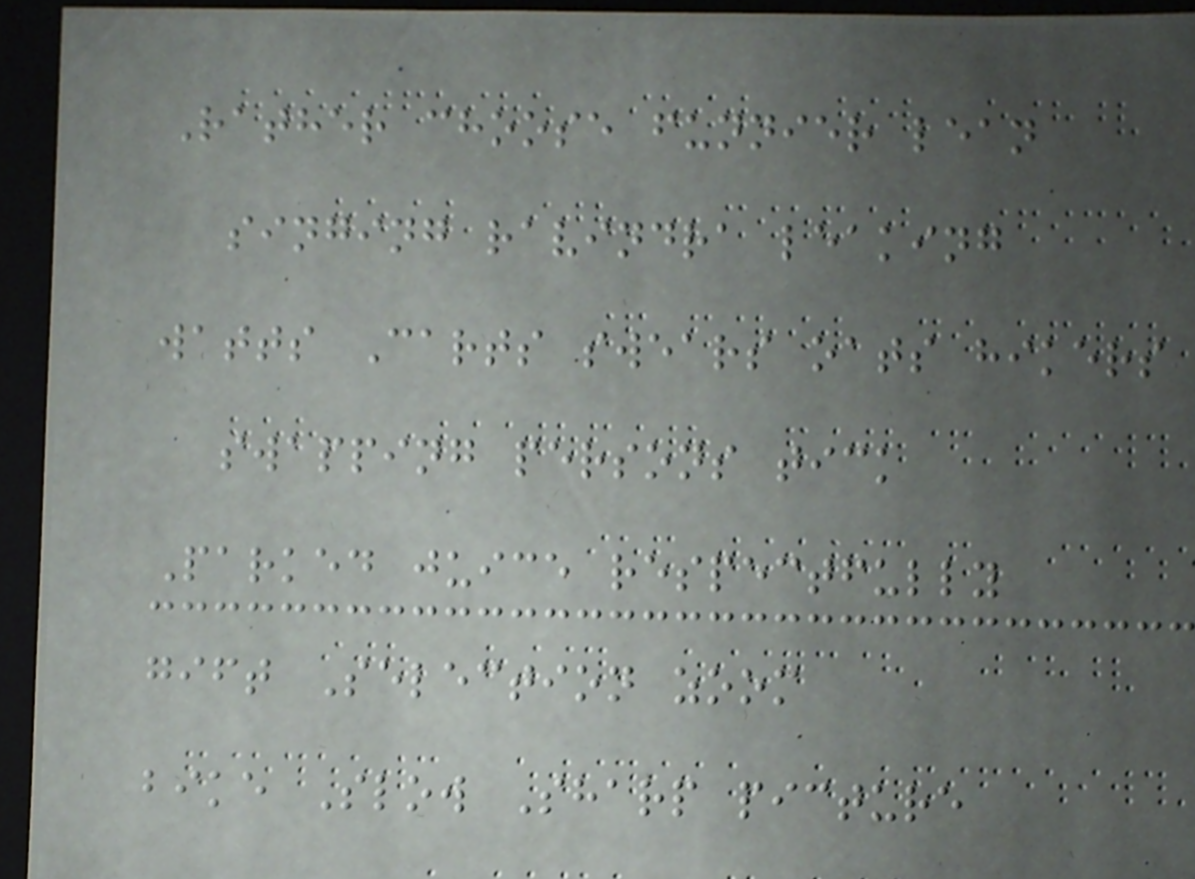Rather choose funnier lean
singing ravindra leaking
watts Carts swears oats hikers
swapping persons tick
Parked juice respectfully
gift Selection zoom
bike Slow Sharp picture
